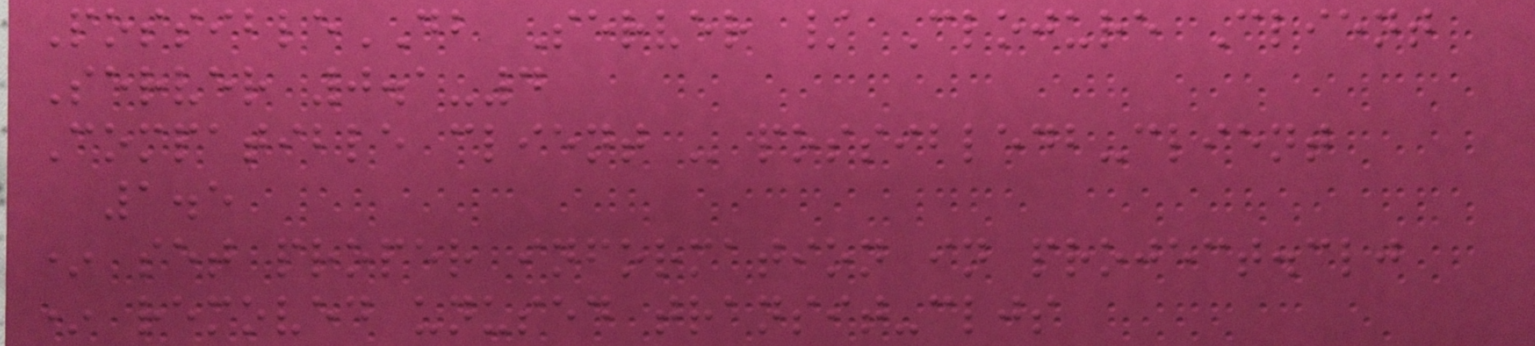PossibleDB Server / Clojure Client
Server 0.1-4
Compatible client - possibledb-client
1.5
* set proper information in project.clj
* removed unused transit-cljs
